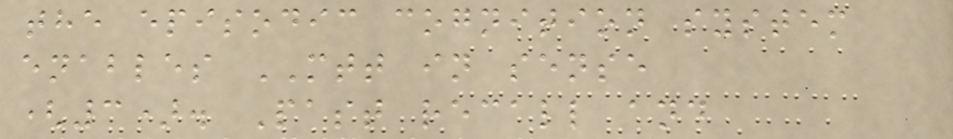the episodic cognition system
enables MTT in sense
(3). Past recall and
